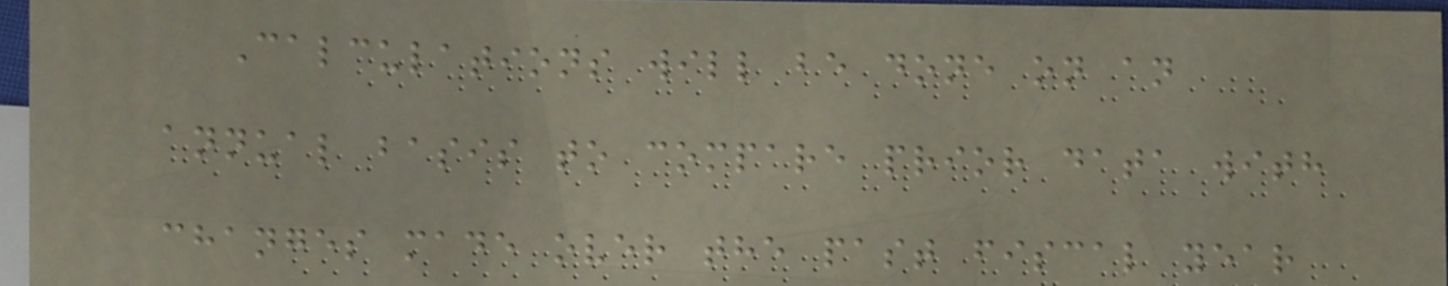Calculations will be done on an
annual basis to compare prior data with
changes made over the past fiscal year
